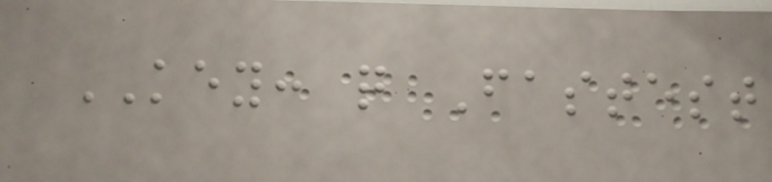KEY: q Fastest
